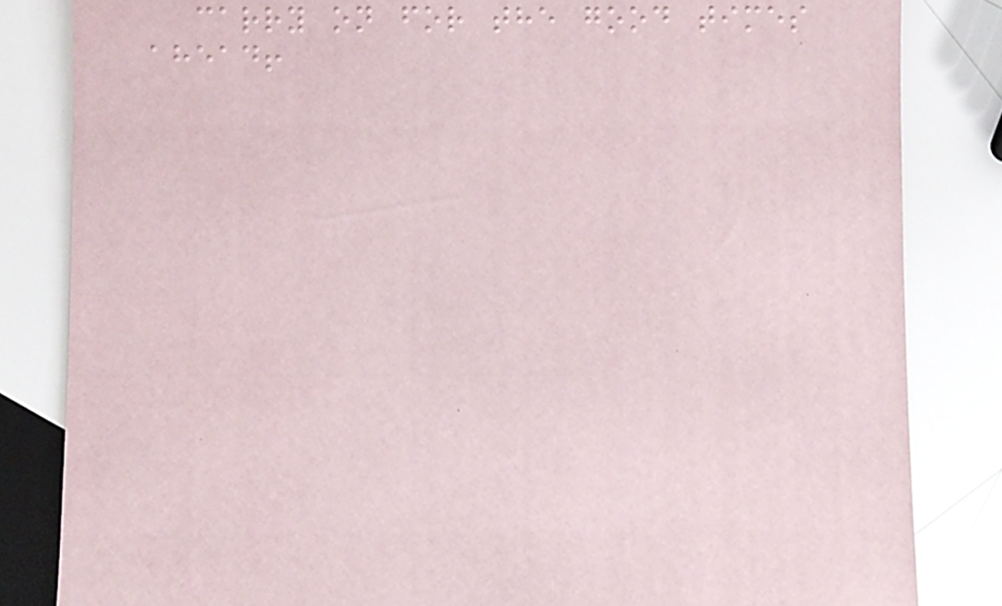carry on for the good times
ahead!
